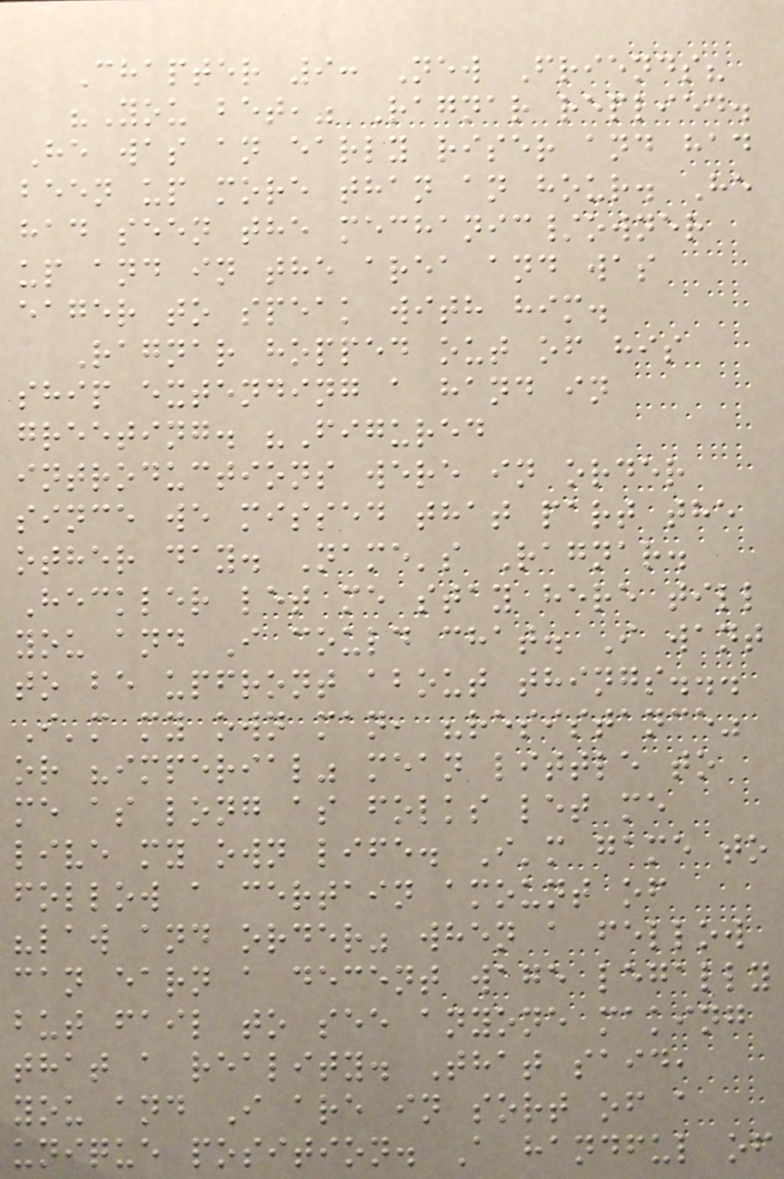Chapter 9: New Friends?
"You bet," Ragnar replied.
He was an early riser and had
been up more than an hour. He
had seen the mechanic/owner
up and in the area and was
eager to speak with him.
Ragnar hopped out of his
ship extending a hand in
greeting. "Figured
introductions were in order
since we missed that part the
other day. Name's Ragnar.
Heckler let me stay here till
you and I could chat. I want
to be upfront about things...
I'm my own man, "resistance"
or "imperial" mean little to
me as long as folks let me
live my own life. I'm game to
follow a certain amount of
"law and order" when a fellow
can earn a decent wage legally
but fail to see anyone making
that a reality. That said,
you and I are in sort of a
unique position. A handful of
